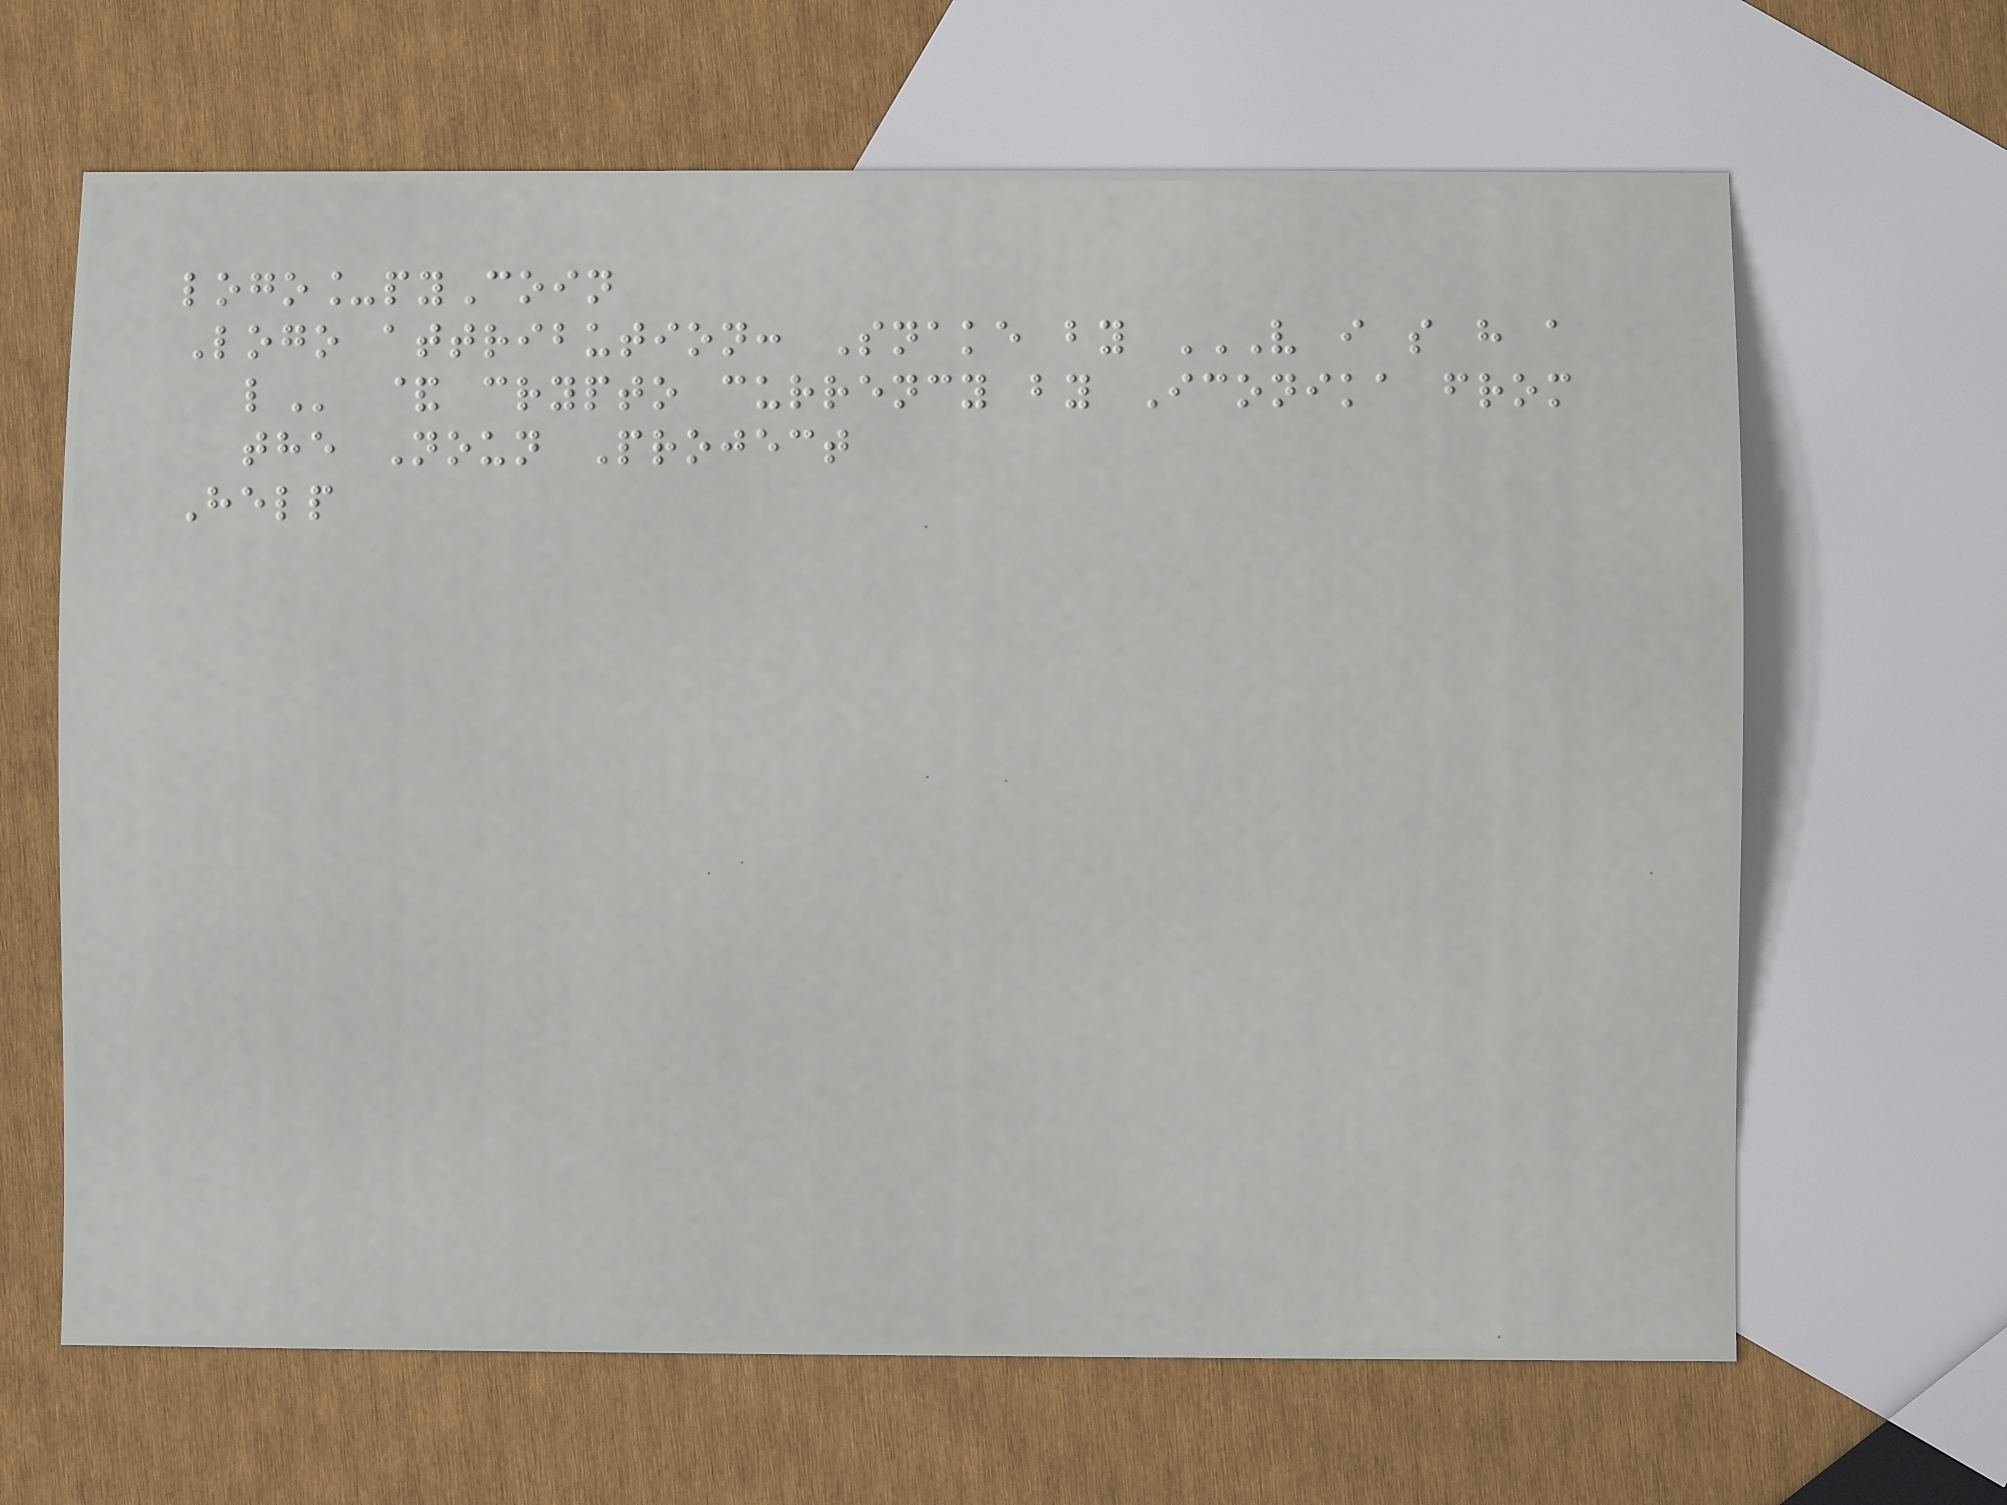logo_pyCoin
Logo attribution: Snake by V I S H A
L & crypto currency by Iconika from
the Noun Project
Help
